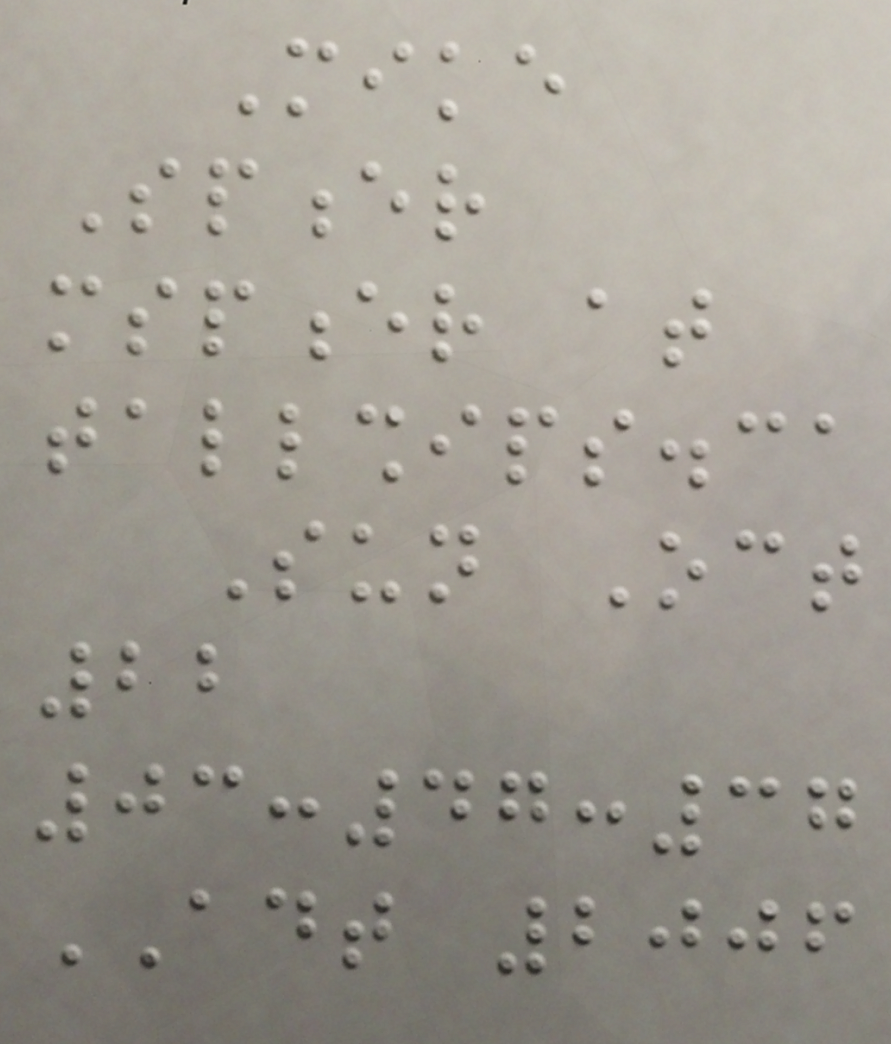Mike
Spencer
mspencer at
tallships.ca
Sun Oct
22
03:47:37
ADT 2006
